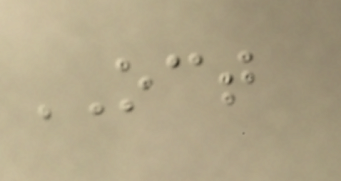OCT
